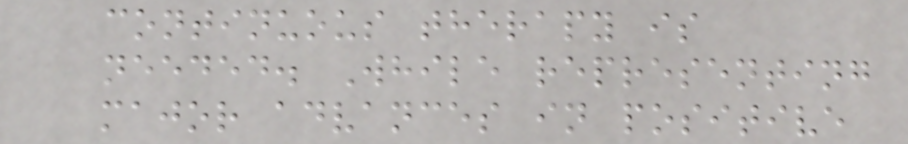continuous therapy is
needed. While representing
major advances in positive
